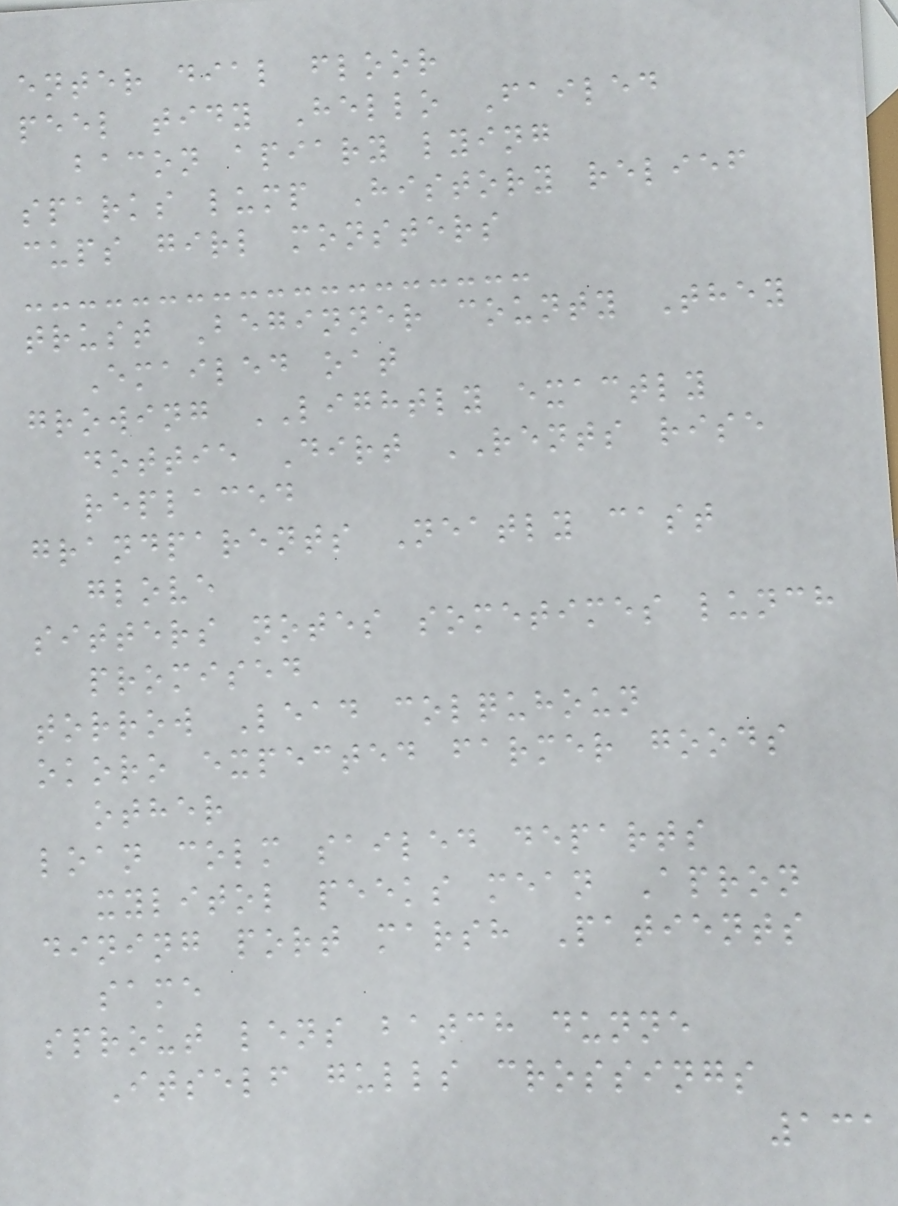enter dial floor
peel tidy Hello Failed
bacon apiary lying
sparks lump History relief
cups girl monsters
trust Beginner county They
Emailed oat
growing LIGHTLY exactly
dottie Dirt RENTS rise
replaced
grandparents Neatly cast
glove
sitters notes sometimes lunch
promised
torrow Lead colquhoun
okoro expected farmer goods
other
loan colm sailed departs
xylitol peeks mean Apron
dining port marsh Patients
same
sprout lens batch dunne
Itself gulls crossings
131
